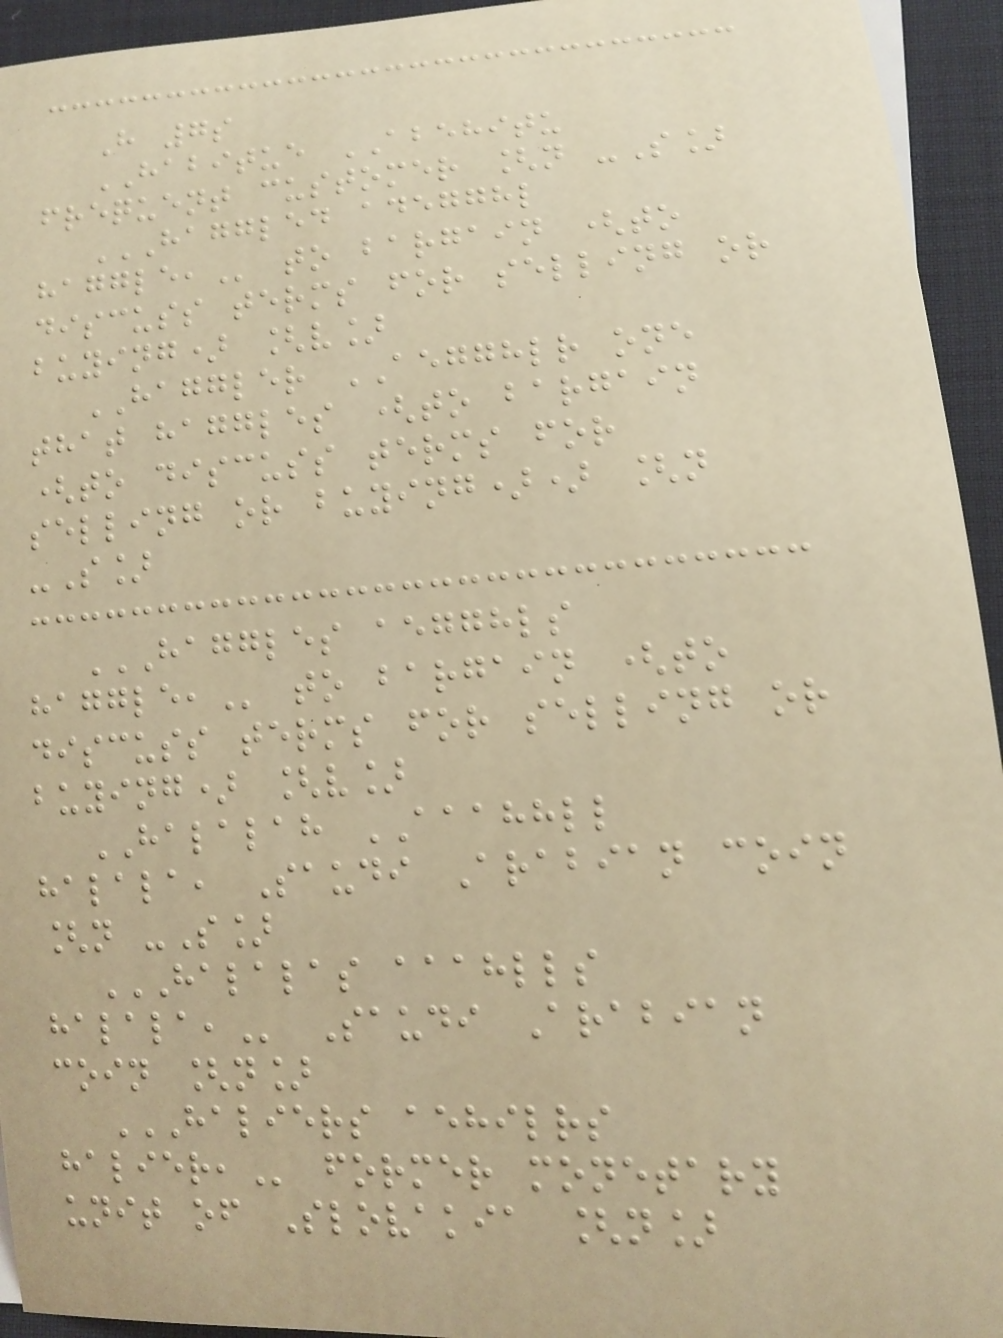H 7s
HABITUE ABEHITU
frequent customer [n -S]
HAGGLED ADEGGHL
HAGGLE, to bargain (to
discuss terms for selling or
buying) [v]
HAGGLER AEGGHLR one
that haggles (to bargain
(to discuss terms for
selling or buying)) [n
-S]
HAGGLES AEGGHLS
HAGGLE, to bargain (to
discuss terms for selling or
buying) [v]
HALALAH AAAHHLL
halala, Saudi Arabian coin
[n -S]
HALALAS AAAHLLS
HALALA, Saudi Arabian
coin [n]
HALIERS AEHILRS
HALIER, former monetary
unit of Slovakia [n]
